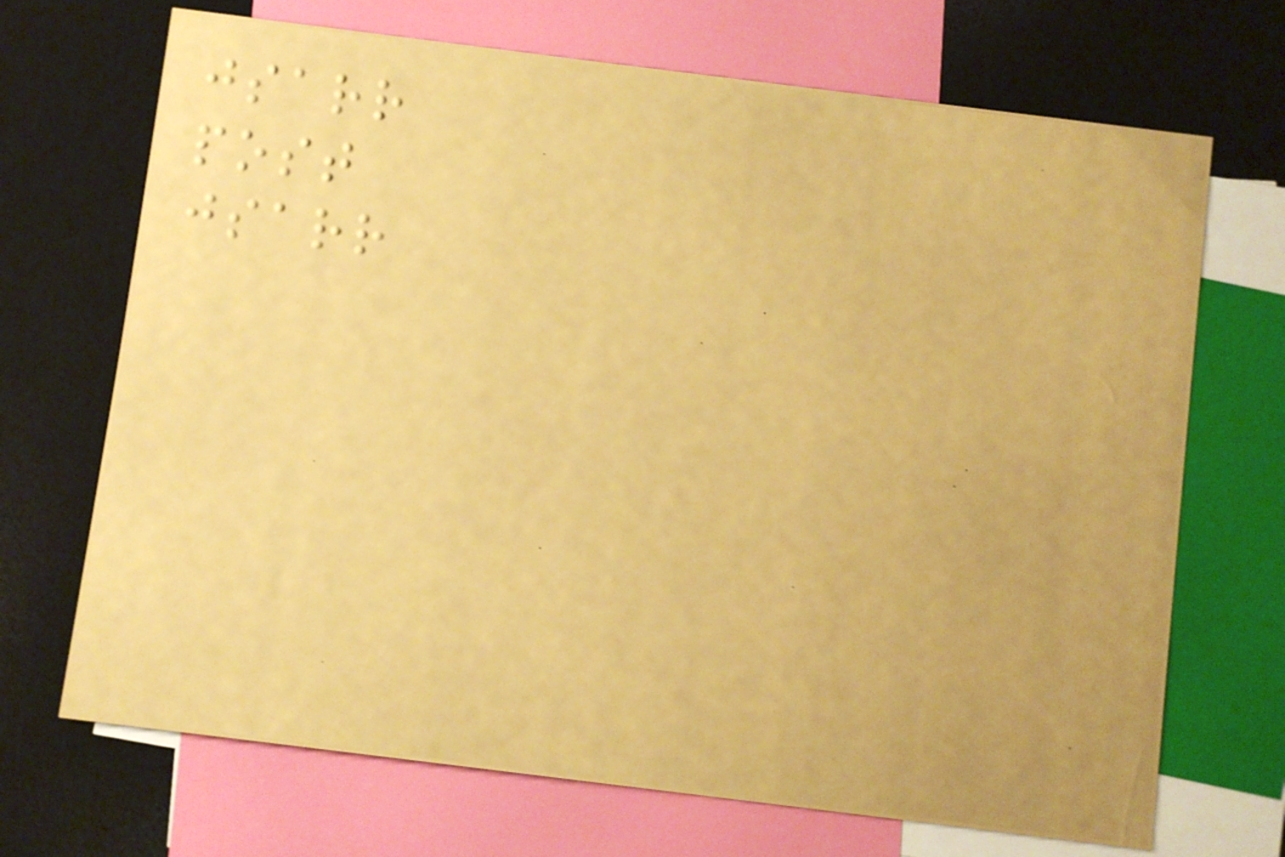jsarr
post
jsarr
